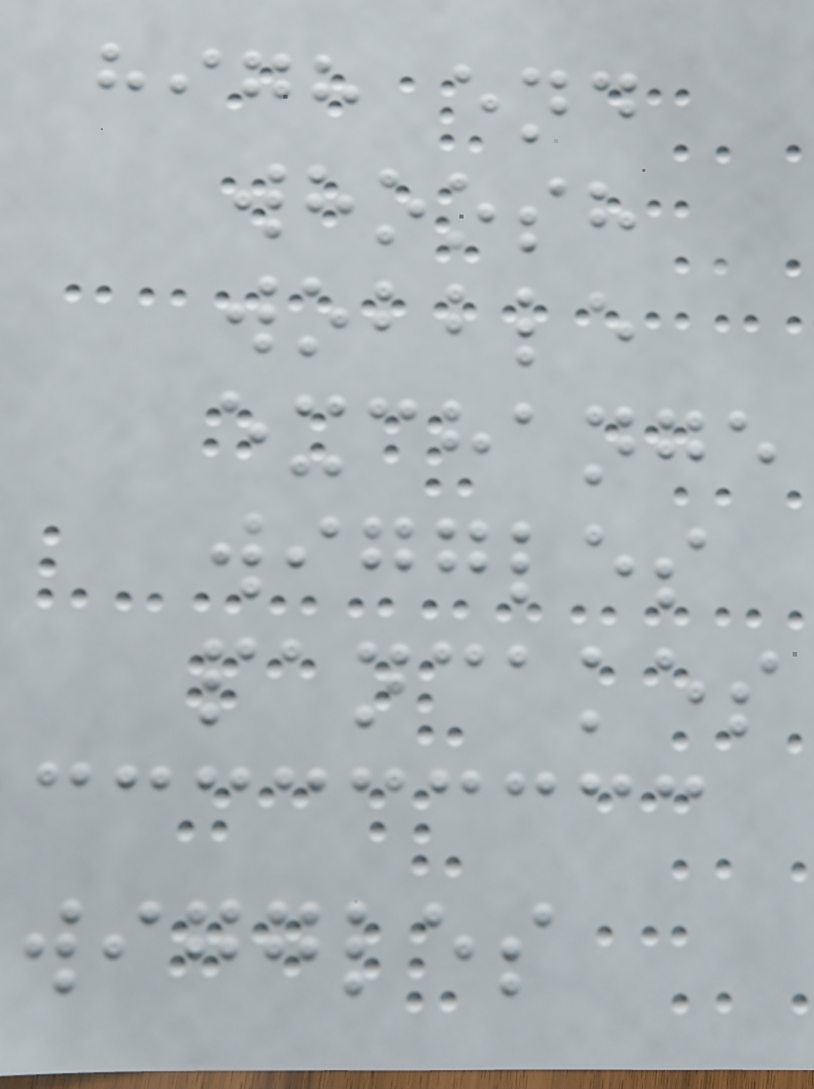high end
whoosh
wobble
exchange
wiggles
pancakes
wiggles
